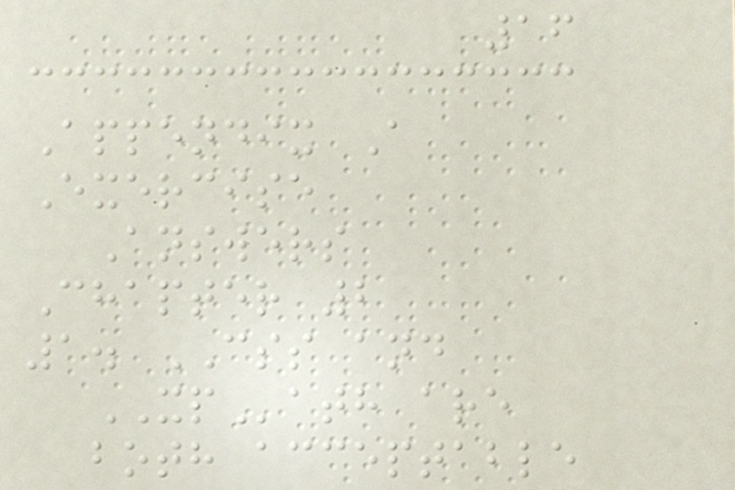16
Appendix A
Exercise
Answers
Chapter 2
1. CSS and
XPath are
both acceptable
